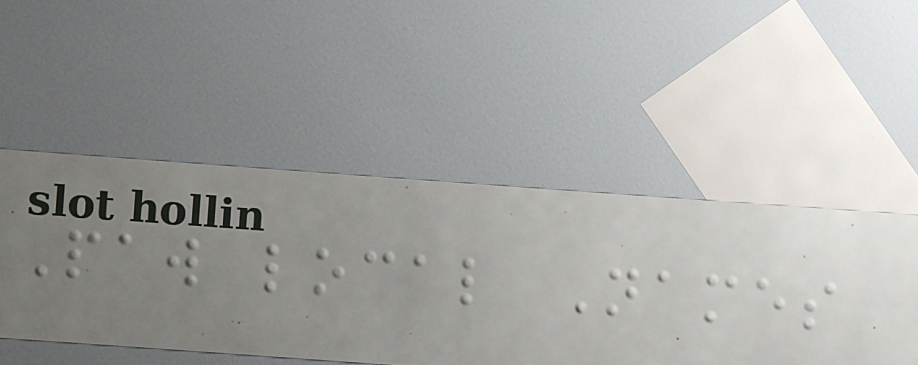Paw local Names
